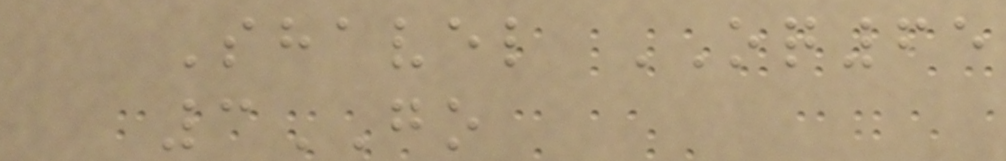Shavel OQ65
3GO
